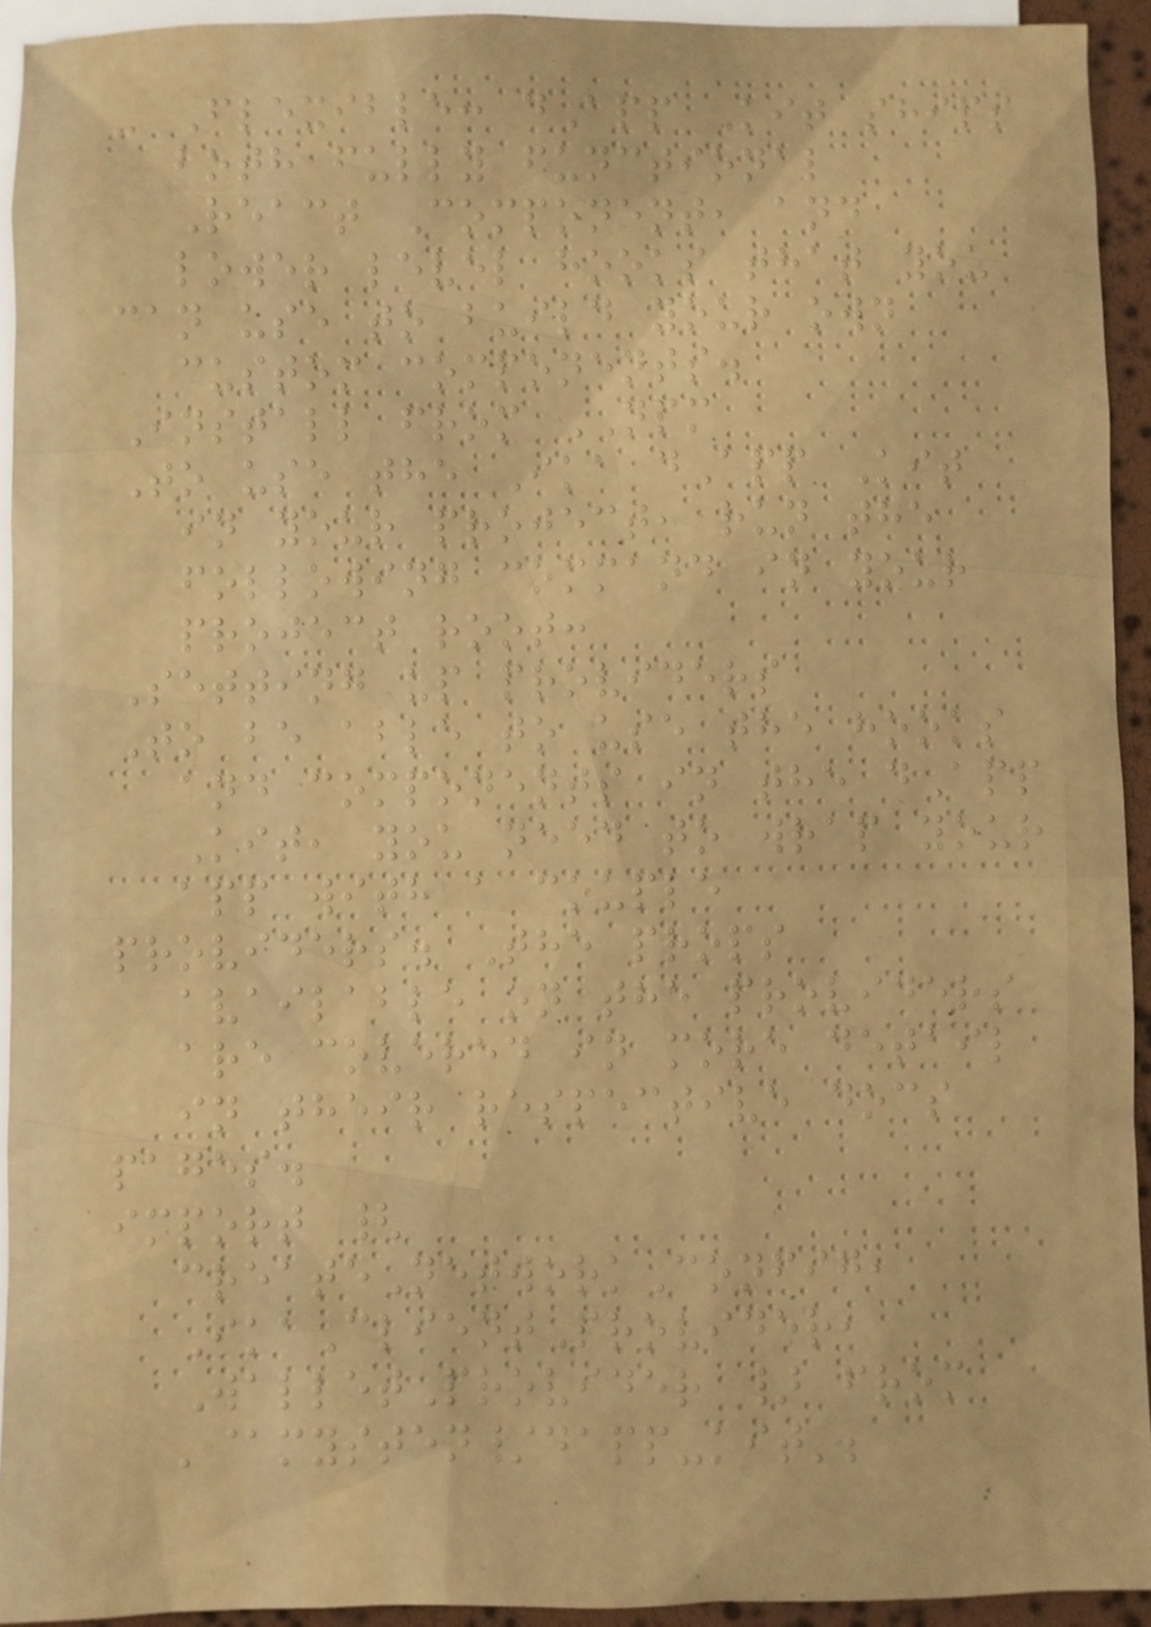- Flexible: dApp Kit ships
both fully functional
React Component, and
lower level hooks that you
can use to build your own
custom components.
Install from NPM
To use the Ika dApp Kit
in your project, run the
following command in your
project root:
Setting up providers
To be able to use the hooks
and components in the dApp
Kit, you need to wrap your
app with a couple
providers. The props
available on the providers
are covered in more detail
in their respective docs
pages.
import {
createNetworkConfig,
IkaClientProvider,
WalletProvider } from
'@mysten/dapp-kit';
